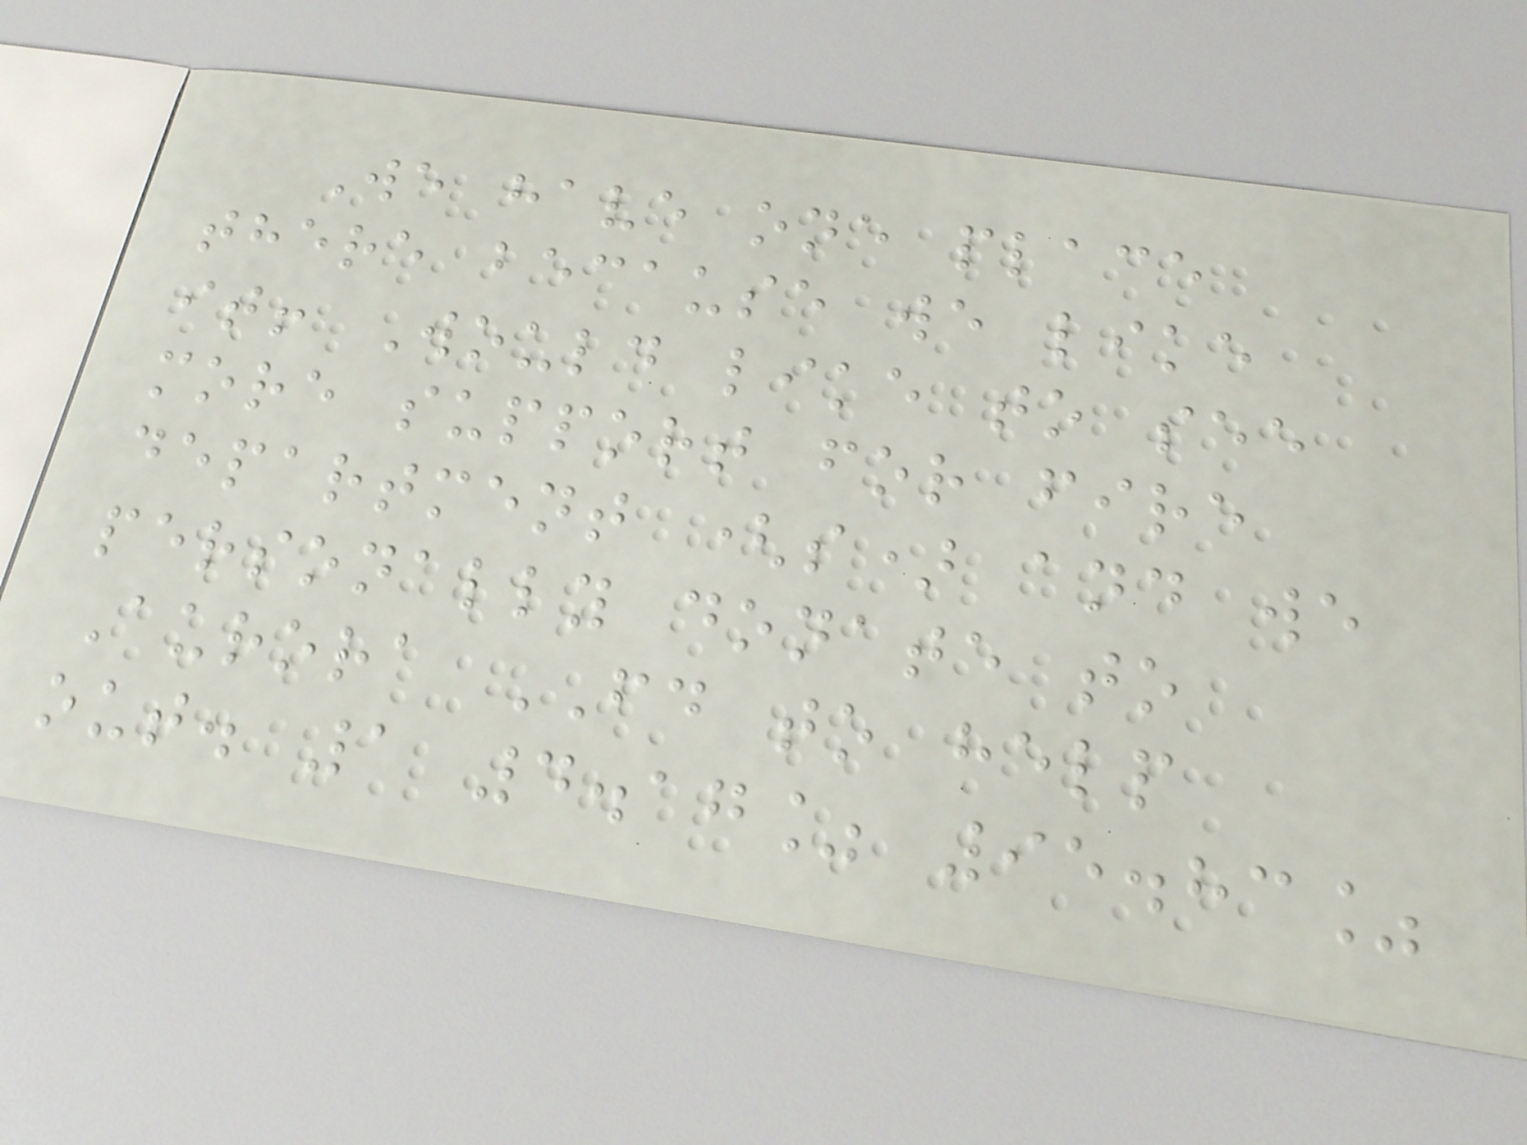We have one place
there because we like
it! Would like to see
more support for fire
department (s) and we
personally donate to
Aurora FD to help
out. 1 4.17% 95.83%
